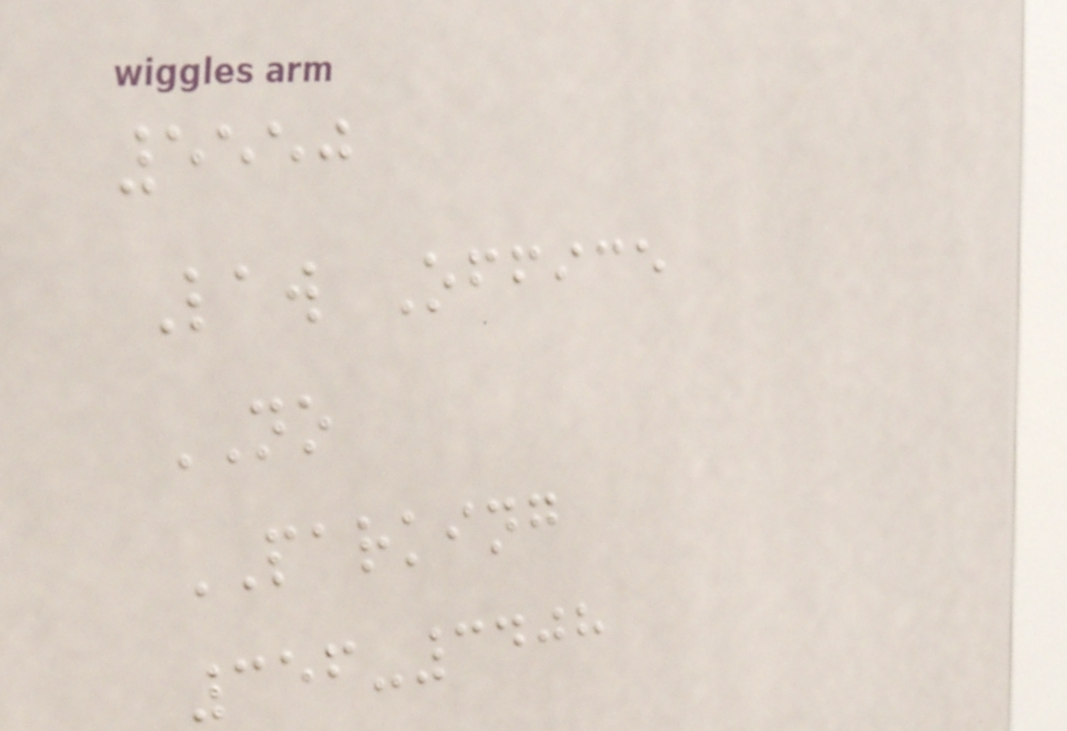5550
Law Office
NO
PARKING
356-3408
